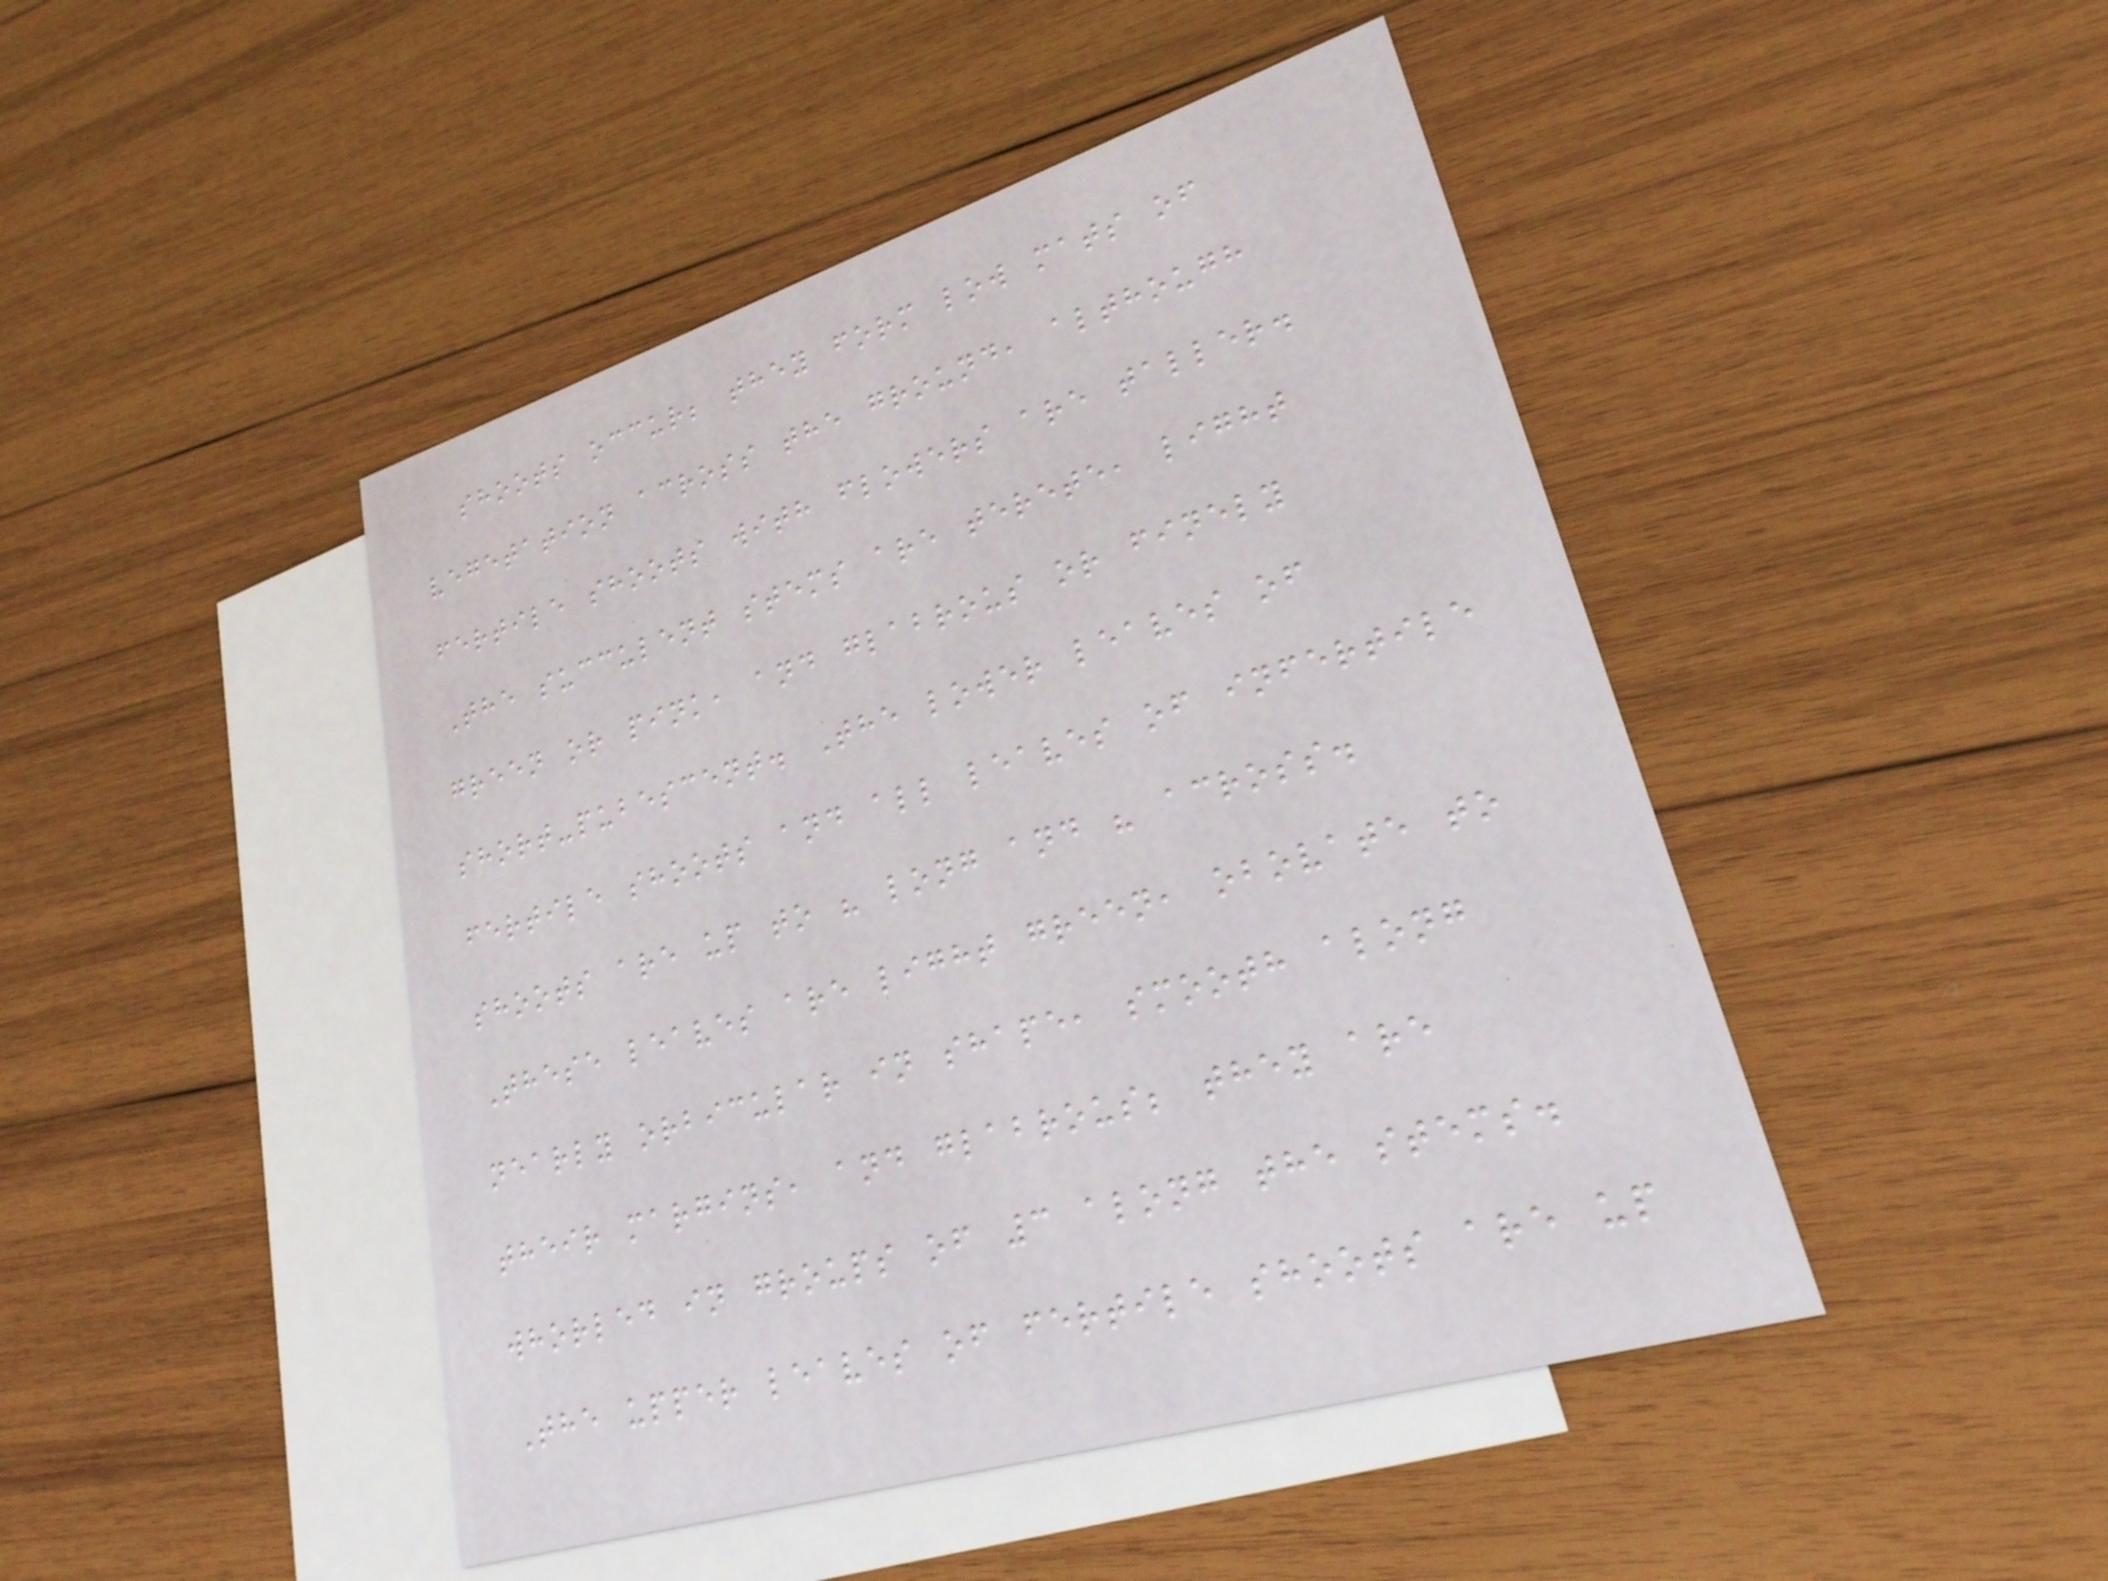shoots occur; they form low mats of
vegetation across the ground, although
fertile shoots with flowers are taller.
The succulent stems are terete, light
green or pink, and glabrous or finely
short-pubescent. The lower leaves of
fertile shoots and all leaves of infertile
shoots are up to " long and " across.
These leaves are light green, obovate to
nearly orbicular in shape, smooth along
their margins, and glabrous; they are
whorled in groups of 3 along the stems.
The upper leaves of fertile shoots are up
